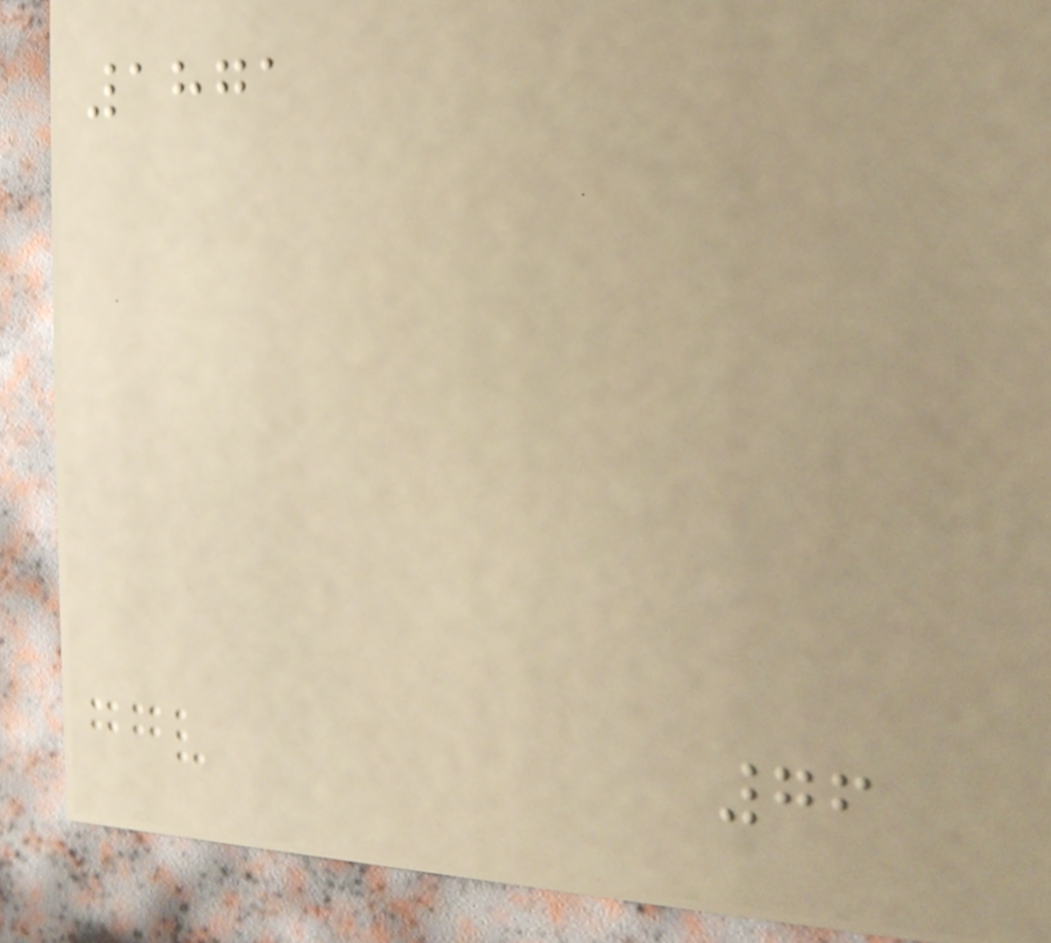1871
76
